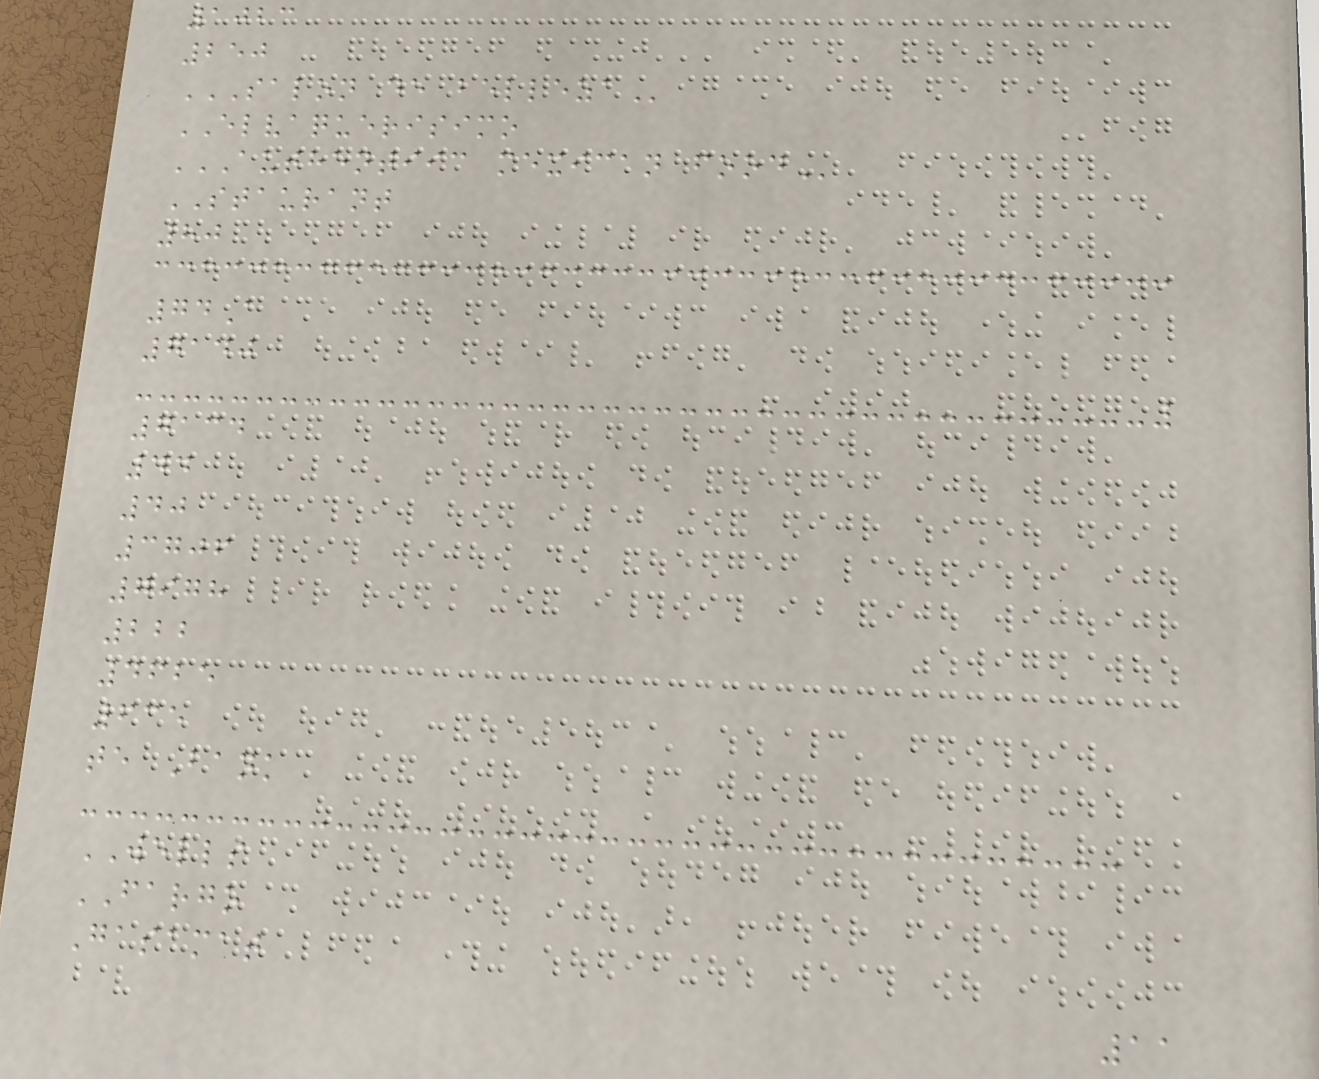1023
250
SALON DE BELLEZA
ELVAQUERISIMO
AUTHENTIIC MEXICAN FOOD
STAURANT
80
74A
7140
7134
44
40
3706
7978
222
4625
635
te Bank
WELLS
FARGO
Gasamat
11
